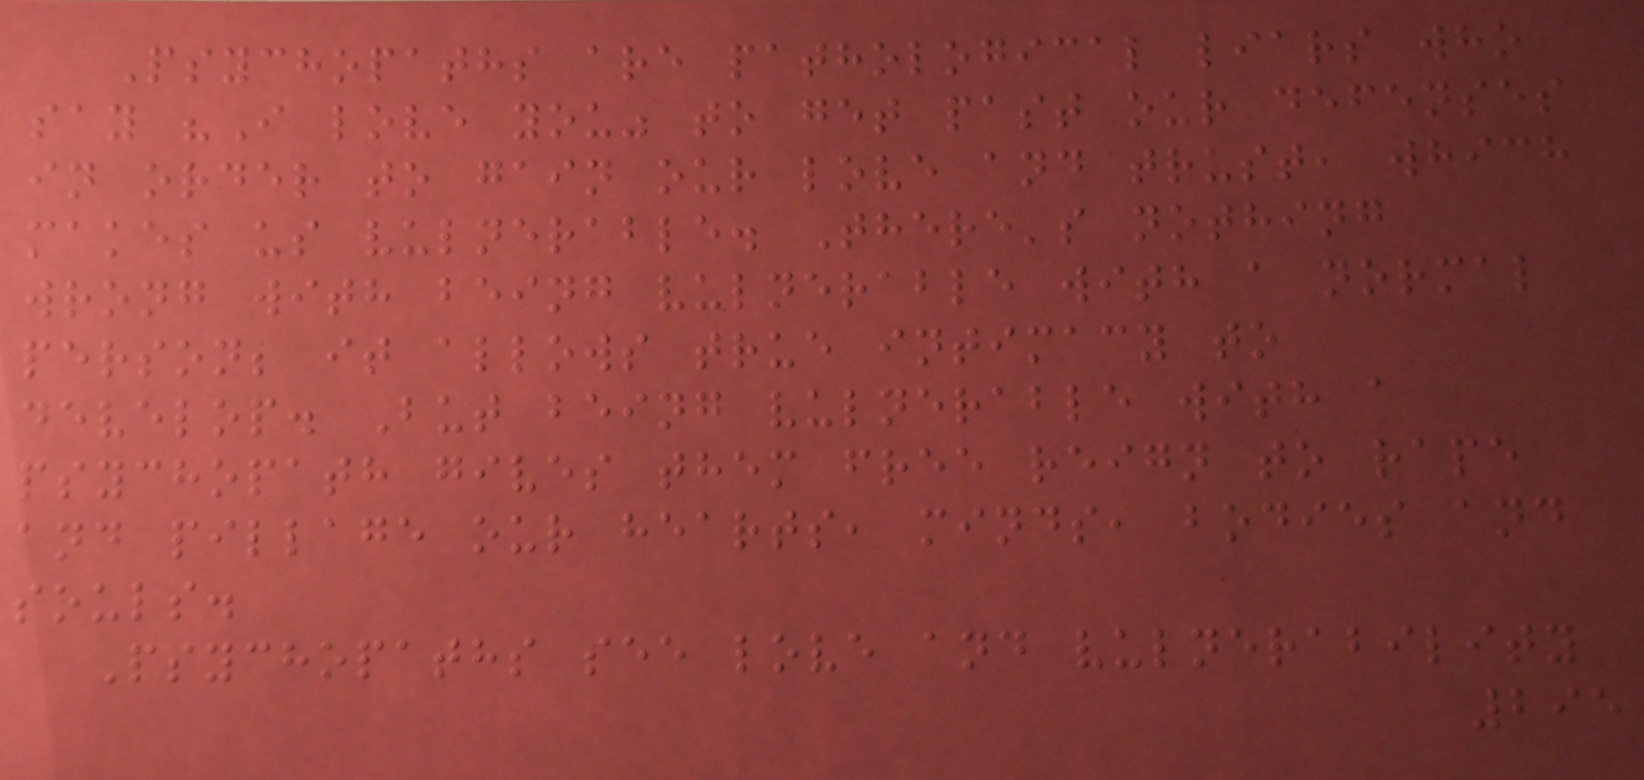Psychopaths are pathological liars who
say "I love you" to get past our defenses
in order to gain our love and trust, which
makes us vulnerable. There's nothing
wrong with being vulnerable with a normal
person; it allows true intimacy to
develop. But being vulnerable with a
psychopath gives them free reign to rape
and pillage our hearts, minds, bodies and
souls.
Psychopaths see love and vulnerability
295
